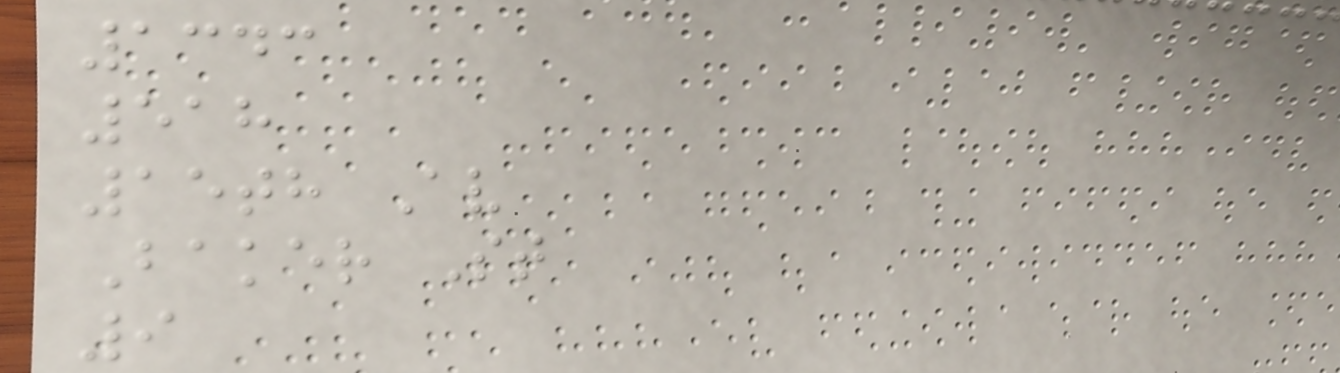1343
518
15th Av
Baker St
9
